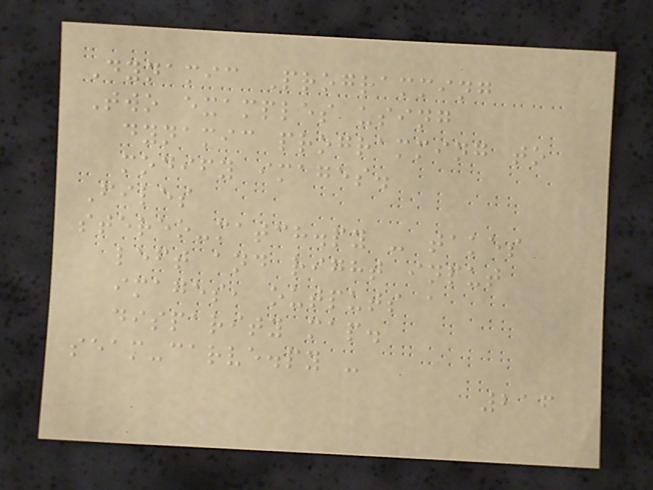Dynamic Programming
Two examples using
dynamic programming to
modify images.
Files
stereo-match.py - takes
left and right input
images, outputs a
disparity map.
seam-carve.py -
216
